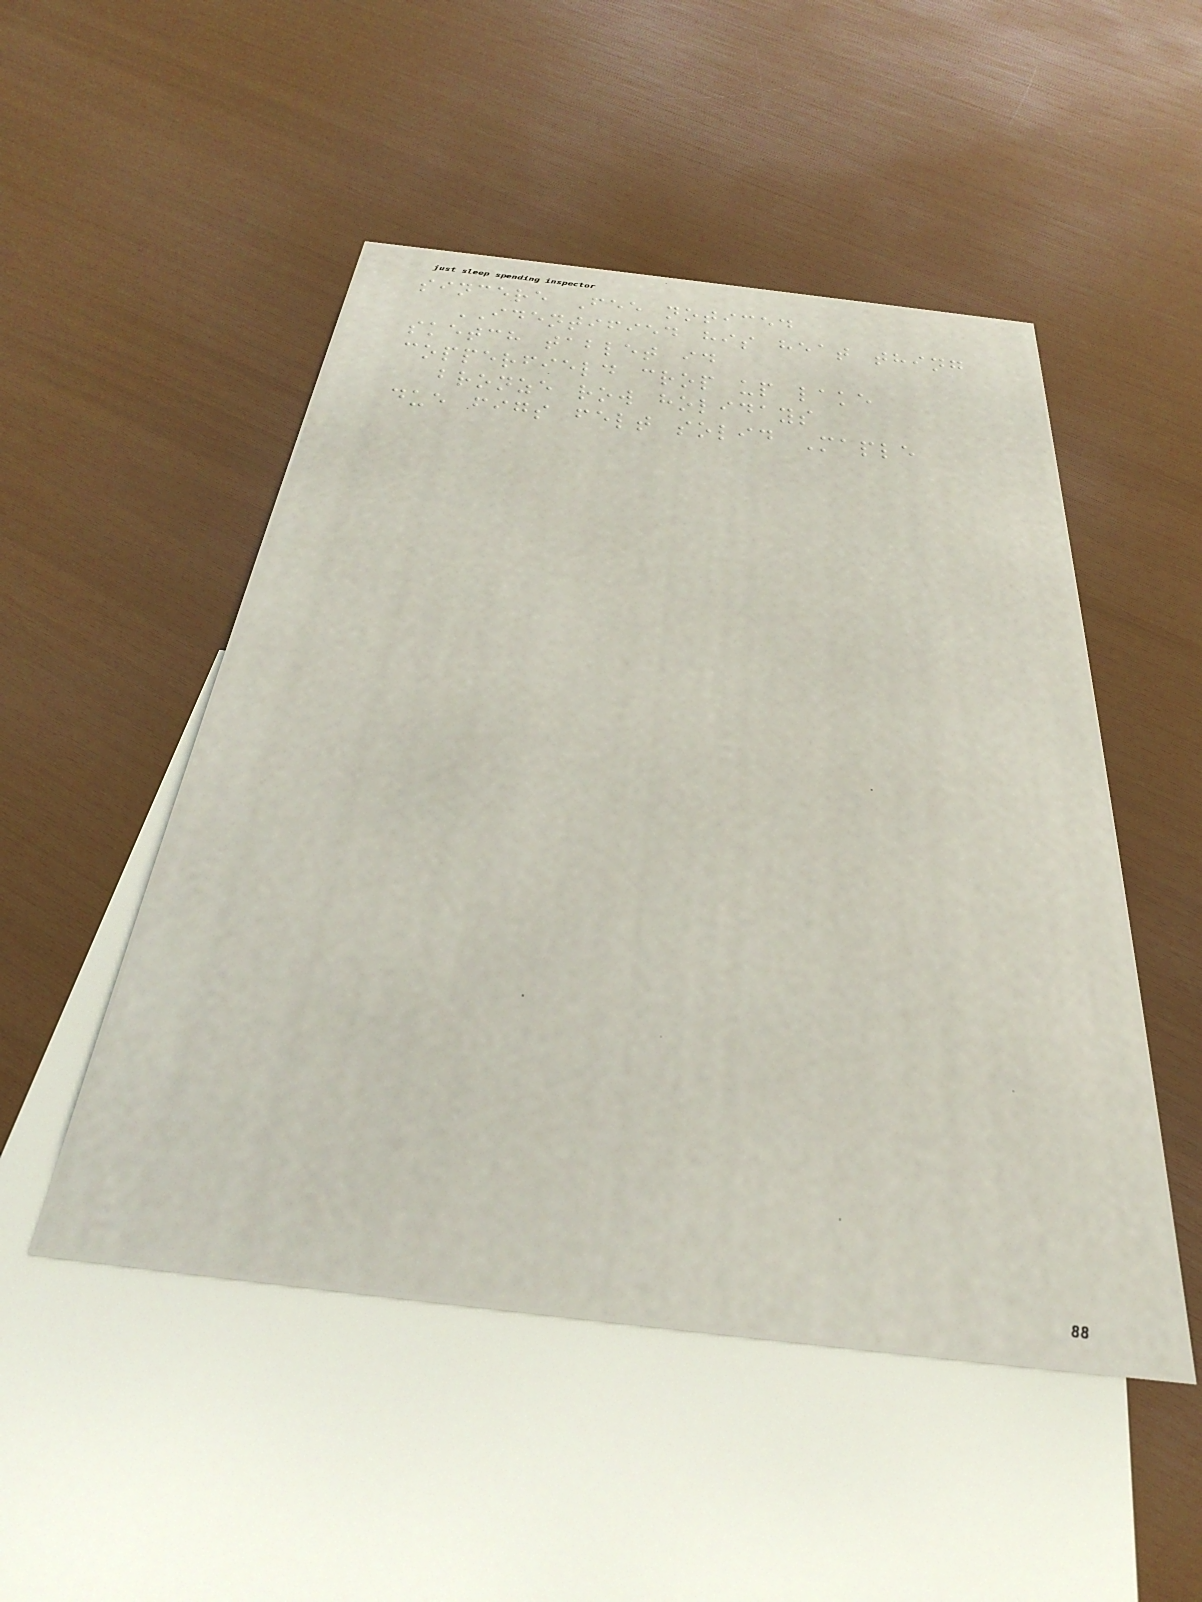sincere Fee noticed
IDENTIFIED his heat thing
sketch tablet id
copperfield crop up lake
bronze row holidays
due figs felt solid Maple
